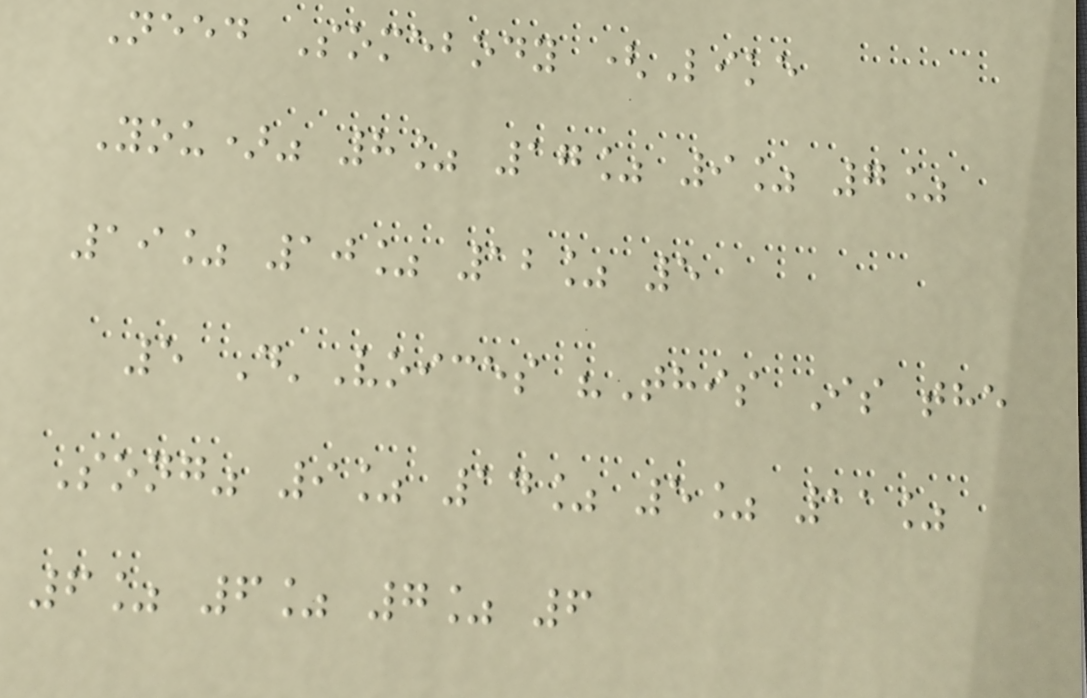Need Somebody (Like
You)" 8% 17% 9% 7%
19% 10% 12% 5
5 D'Voices "This Is the
Song" 9% 14% 5% 11%
6% 6% 7% 6
